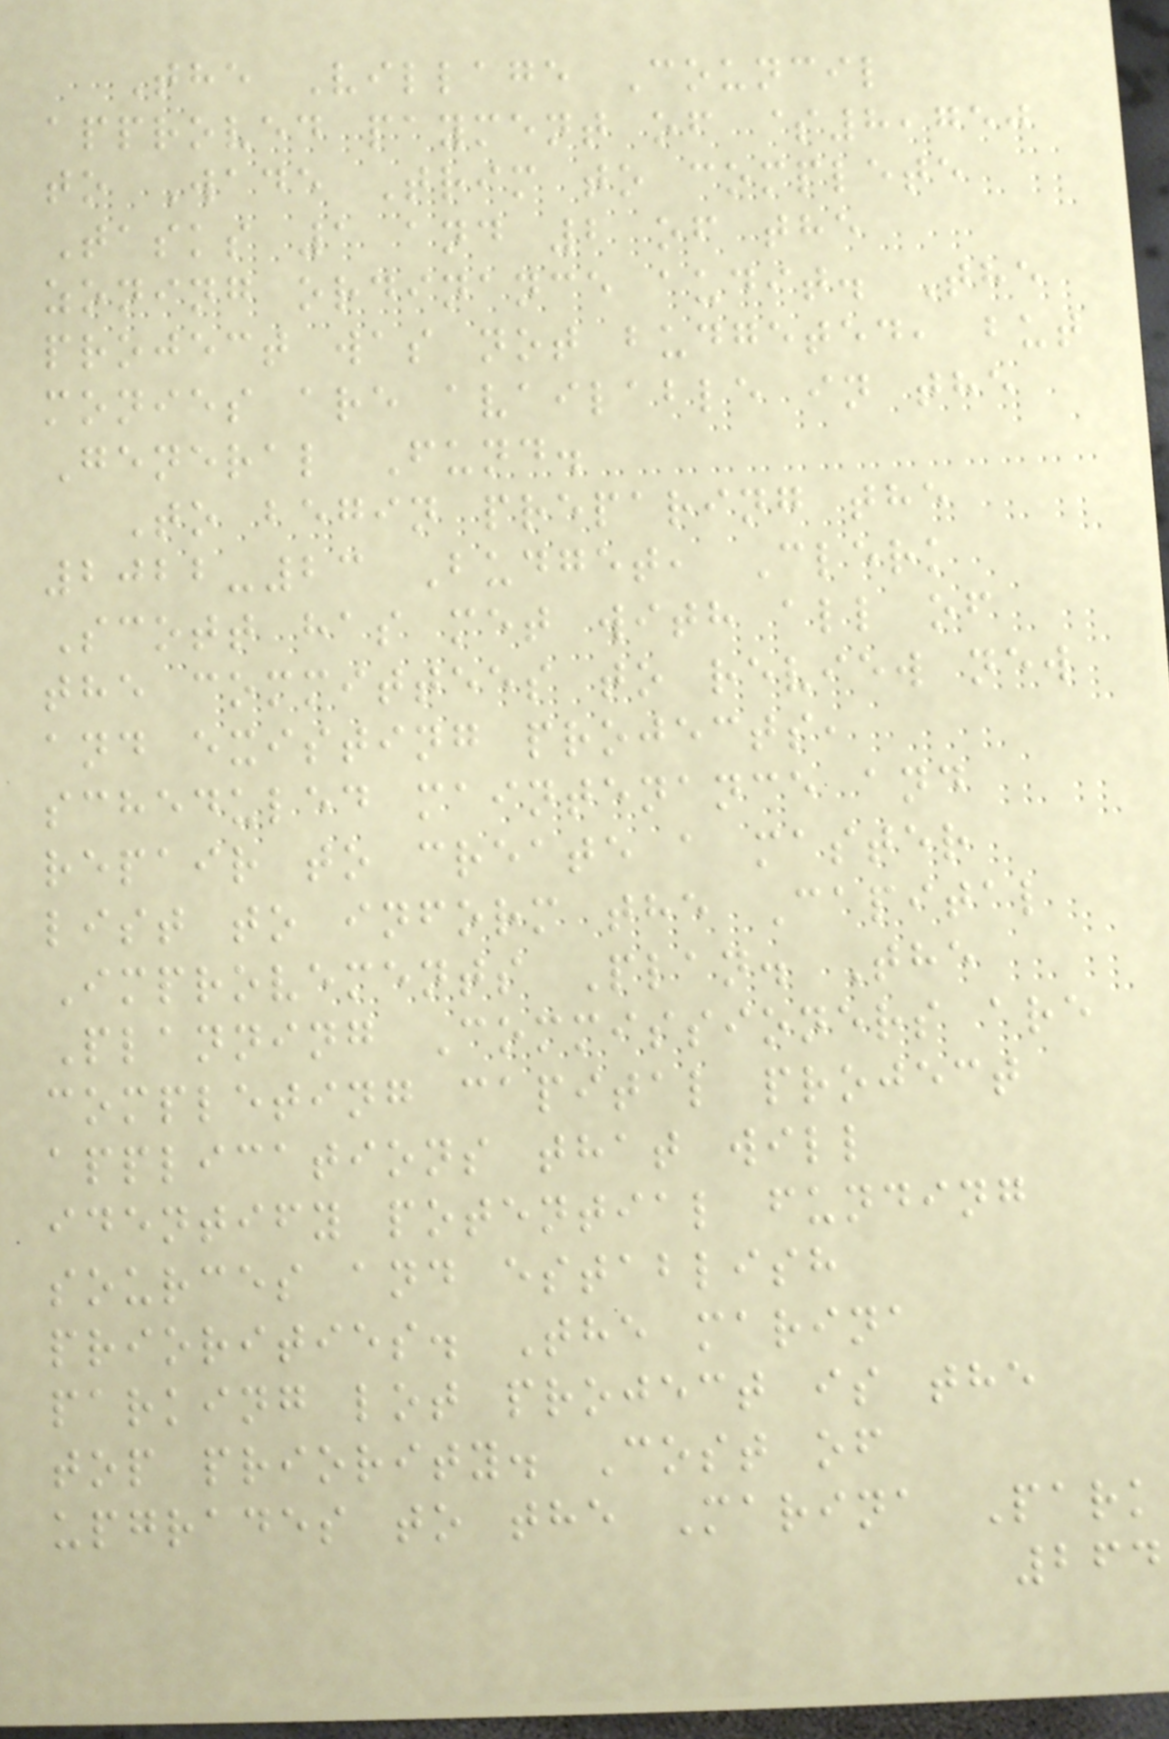The Village Council
approved payment of $8,750
to Wade Trim to complete
Tasks 1 and 2 of the
zoning ordinance audit. The
project was not budgeted, but
monies are available in the
General Fund.
To begin preparing the
2022-23 Budget, Clerk
Scott has met with all of
the committees to review new
and existing projects,
scheduled maintenance and
repair to create a master
list to inform the Capital
Improvements Plan. The
Planning Commissioners are
completing capital project
applications that will
identify potential funding
sources and establish
priorities. The marina
parking lot project is the
top priority. Cost of
upgrades to the Marina Park
264
